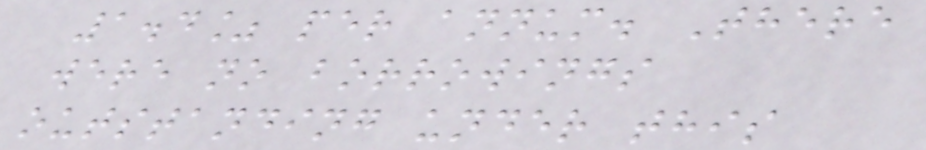1.4% per annum. There
were no borrowings
outstanding under this
